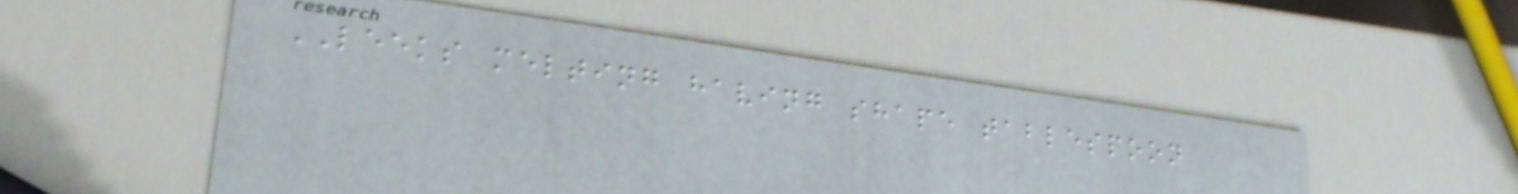LEEKS melting having shape tablespoon
